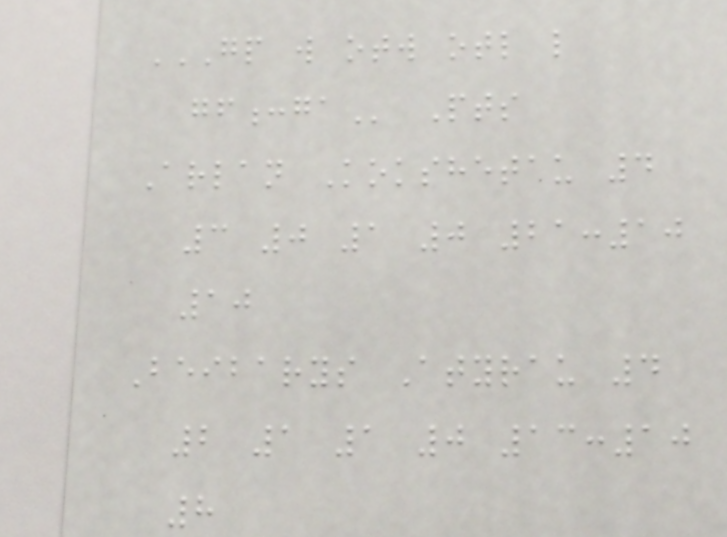GP W OTW OTL L
GF:GA Pts
Arlan Kokshetau 4
3 0 1 0 21:10
10
Beibarys Atyrau 4
2 1 1 0 13:10
8
